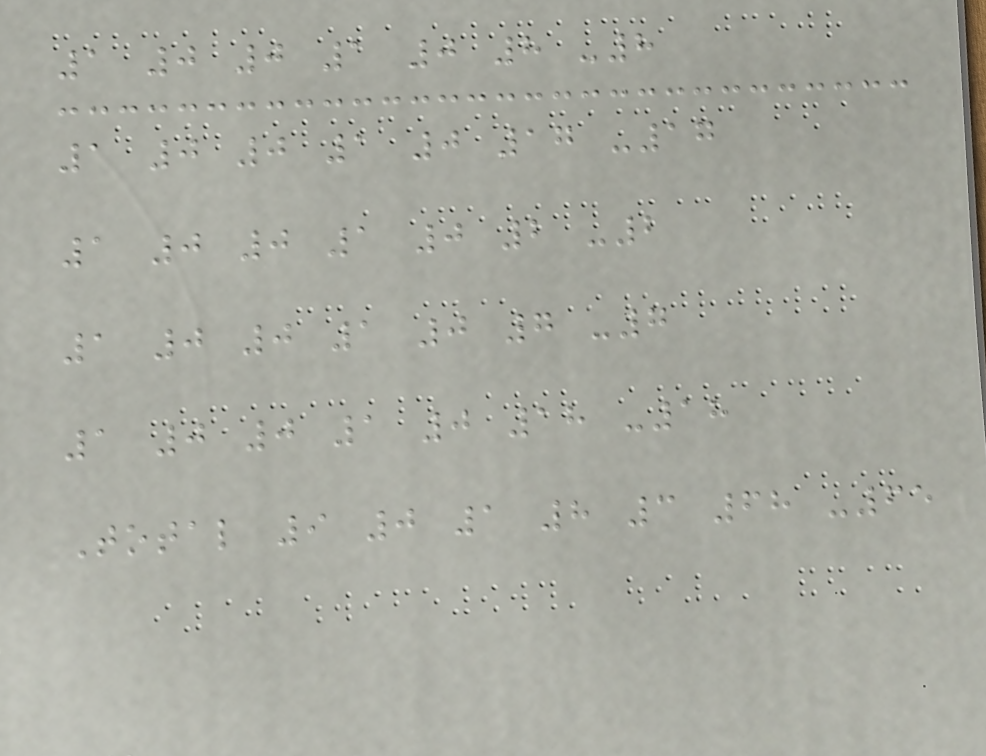1 0 0 1 0 8 -8
1 0 0 1 0 17 -17
1 0 0 1 0 2 -2
1 0 0 1 0 7 -7
1 0 0 1 0 18 -18
Total 9 0 1 8 3 68 -65
